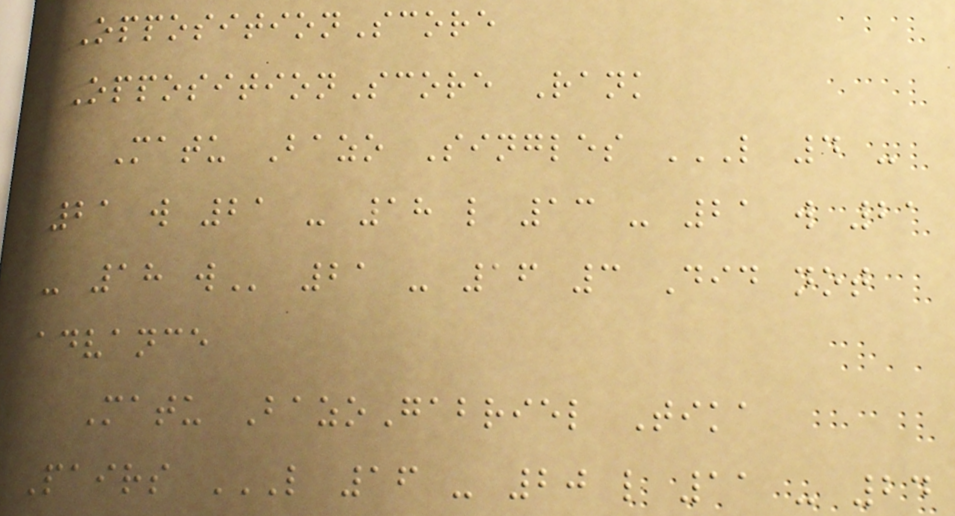OppositionScore
OppositionScore Rank
Matu Bazo Singles L 4 -
21 W 21 - 18 L 13 - 21 W 21
- 18 W 21 - 16 3 Did not
advance
Matu BazoGabriel Tika
Pairs L 16 - 20 L 11 - 24
